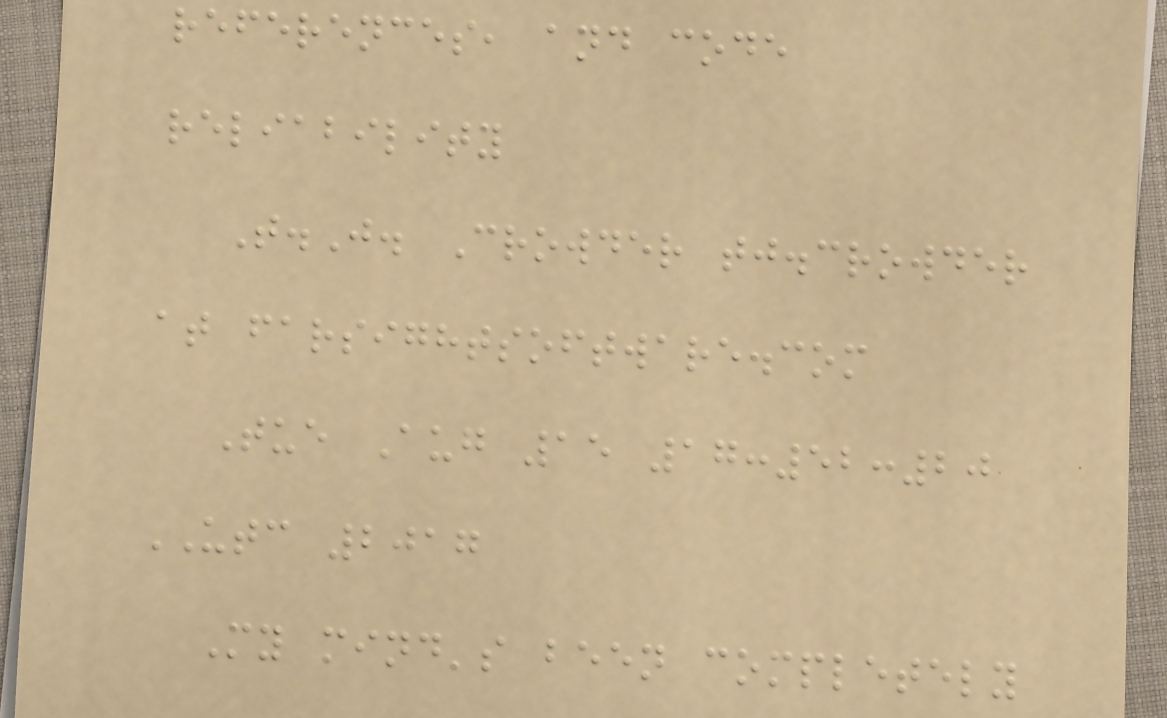references, and code
reliability
T.J. Crowder tj.crowder
at farsightsoftware.com
Tue Aug 15 17:52:20
UTC 2017
My mind's been completely
